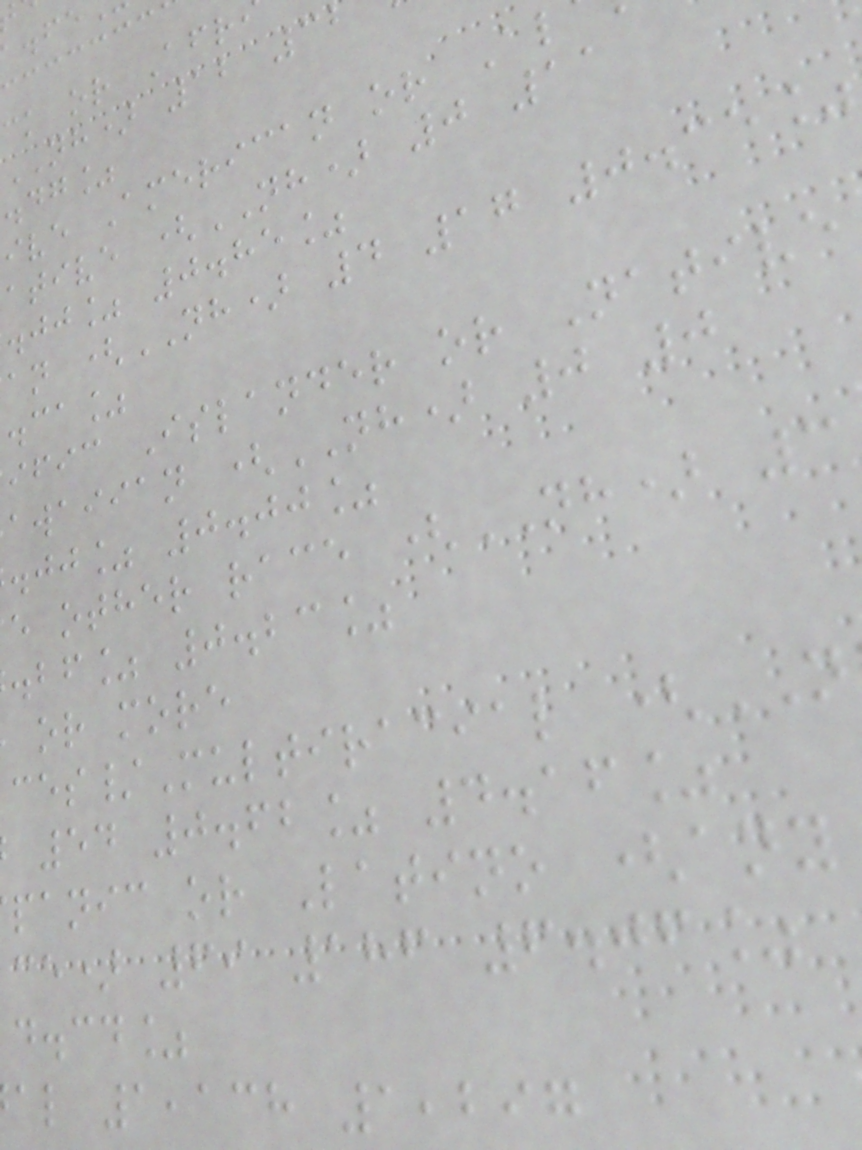ck or Afr
NH) 12 3
.dg%
ive American or Al
ative (NH) 0 11
.jj% 0.85%
an (NH) 4 17 0.35%
.ca%
ific Islander or Native
awaiian (NH) 0 0
.jj% 0.00%
e other race (NH) 3
.bf% 0.23%
or more
ces/Multiracial (
54 0.62% 4.16%
panic or Latino (any
ce) 69 186 6.06%
d.cd%
al 1,138 1,297
